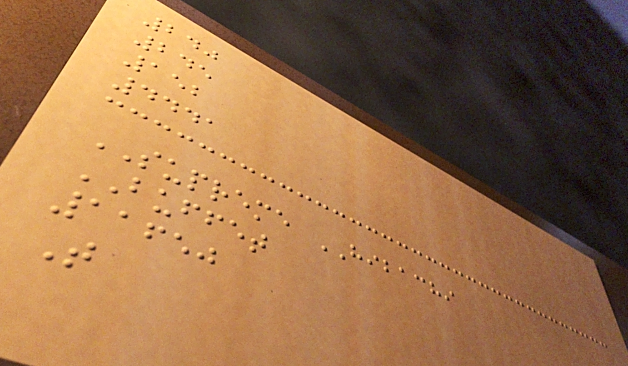240
245
152
4441
SUPREME HIBACHI
BUFFET
11650
T
